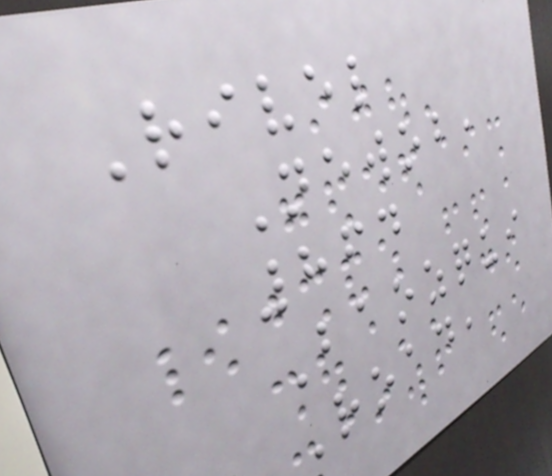Rivel
Newob,
864
Baozqui
Road,
